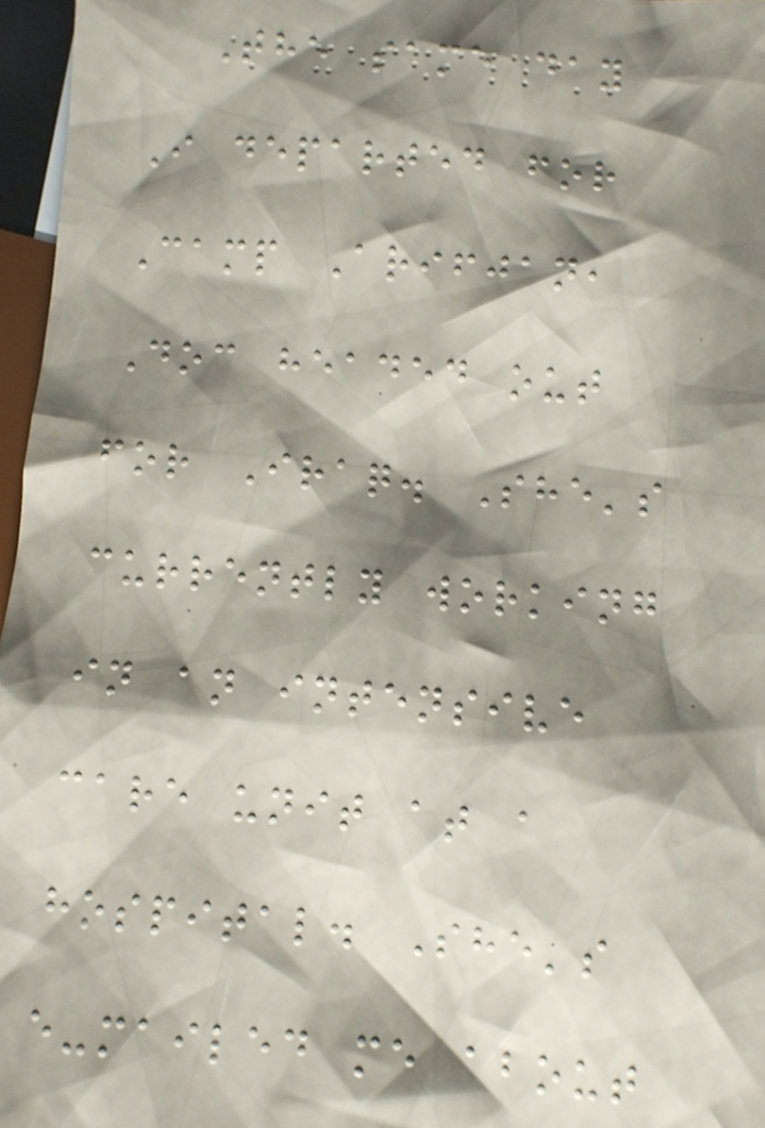The same day
I departed for
Camp Arifjan,
Doc headed out
for Iraq. She's
currently working
in an intensive
care unit at a
hospital. She's
e-mailed me about
